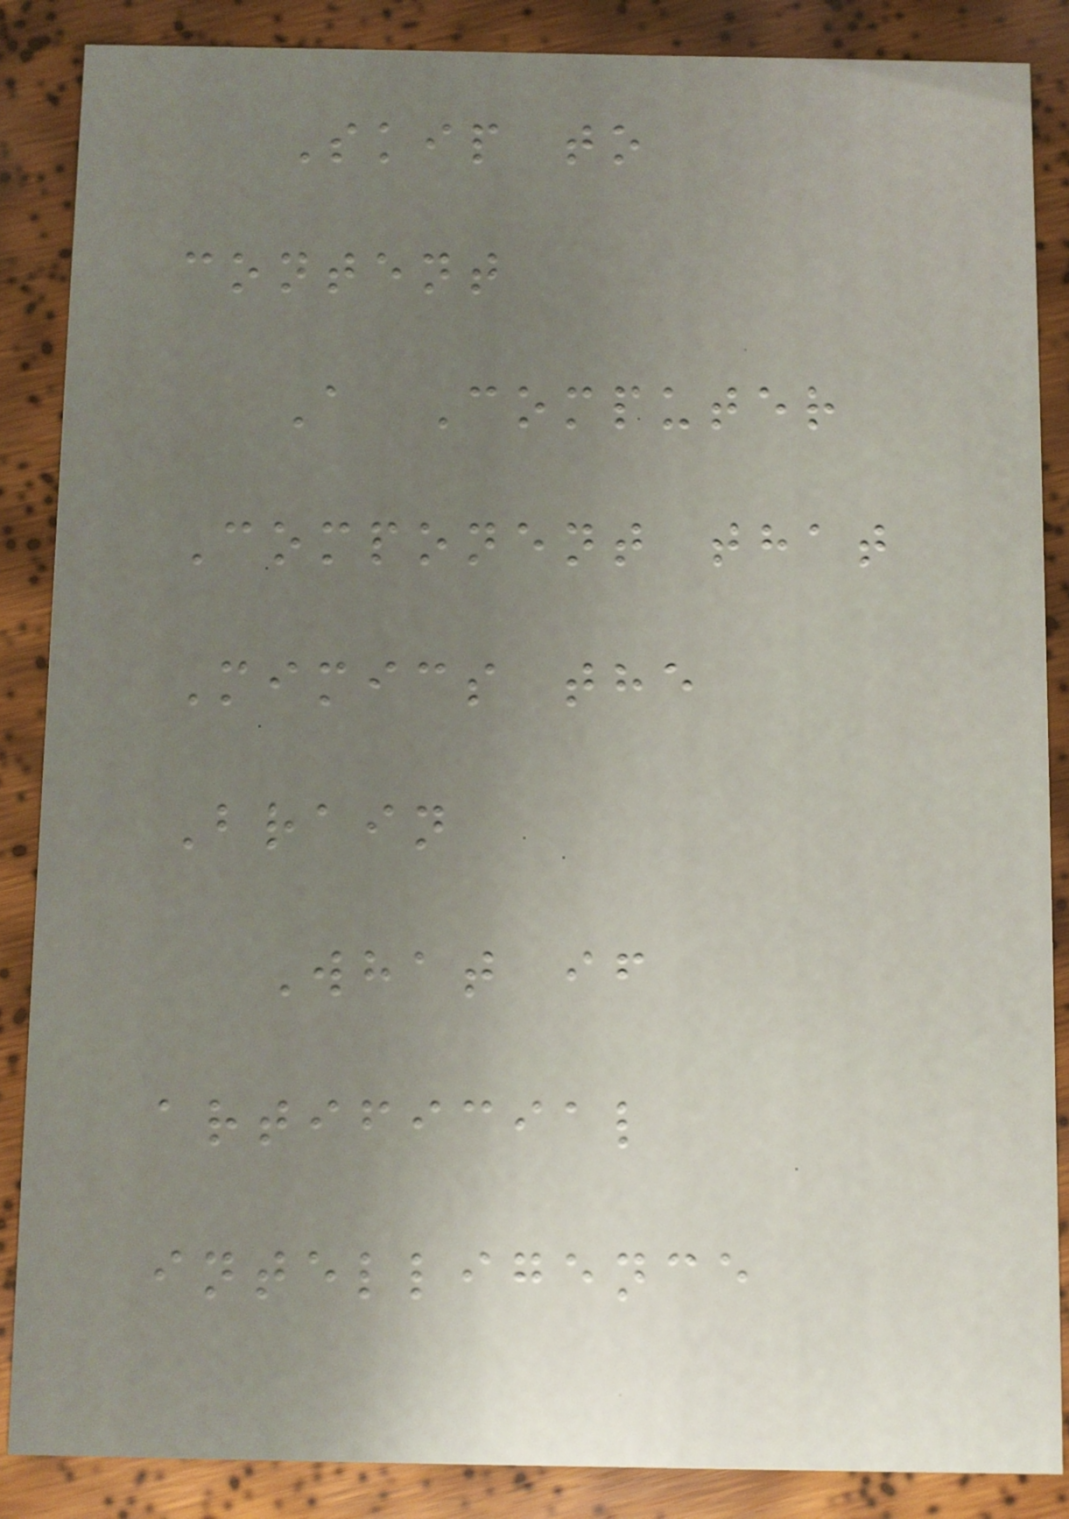Skip to
content
A Computer
Component that
Mimics the
Brain
What if
artificial
intelligence
